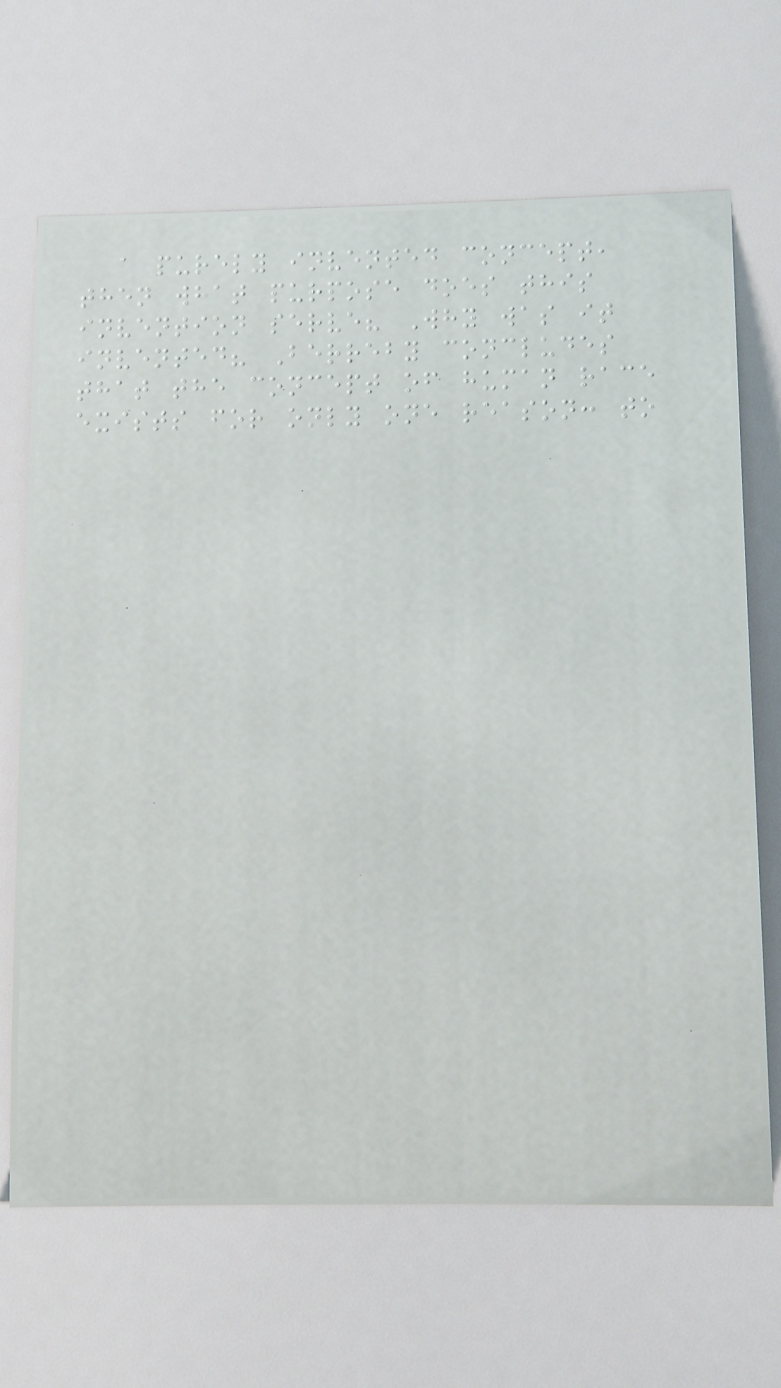a purely invented concept,
then what purpose does this
invention serve? Why was it
invented? Berreby concludes
that the concept of human race
exists for only one reason: to
